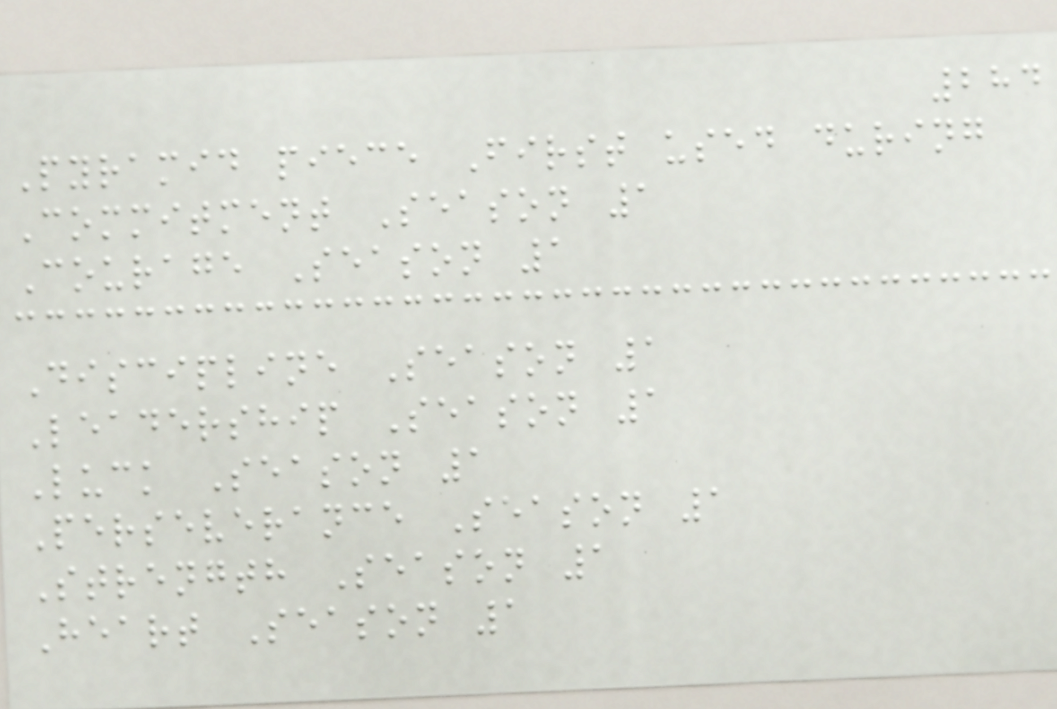284
Pyramid piece First used during
Commitment Season 1
Courage Season 1
Discipline Season 1
Leadership Season 1
Luck Season 1
Perseverance Season 1
Strength Season 1
Heart Season 1
